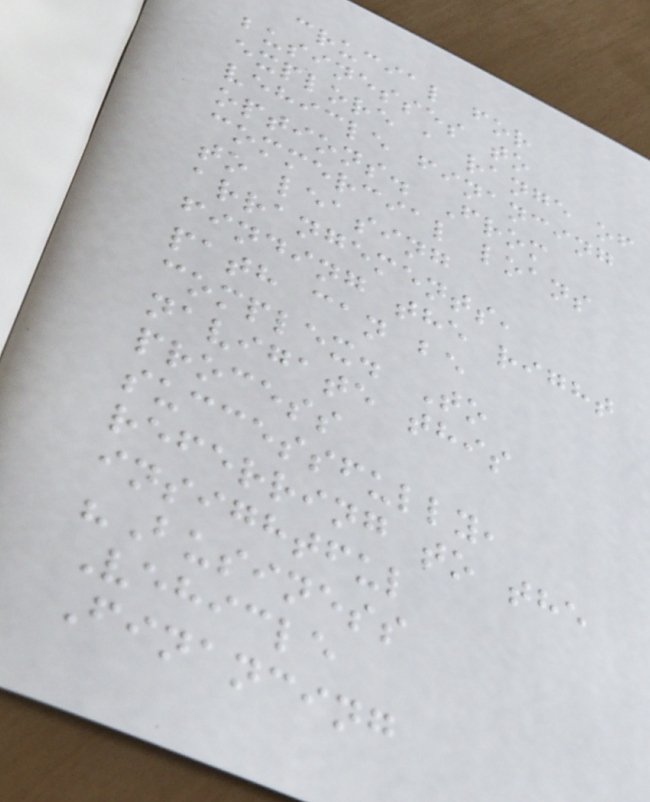crucial for
businesses to
explore a range of
vehicle financing
options. From
commercial loans
to leasing
arrangements,
finding the right
path can be
complex. To
navigate this
process
successfully,
referring to the
insightful
"Business
Vehicle
Financing
